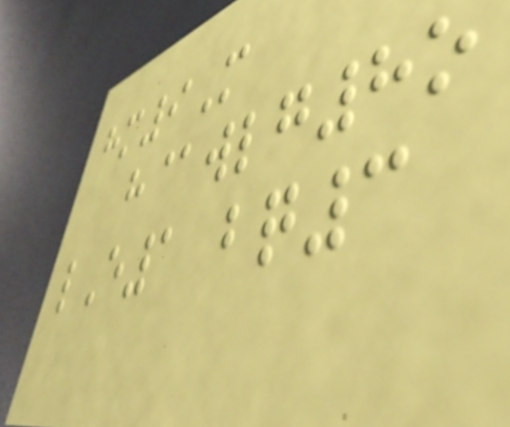hm9M
h@wlg8o
lE1 bq3
